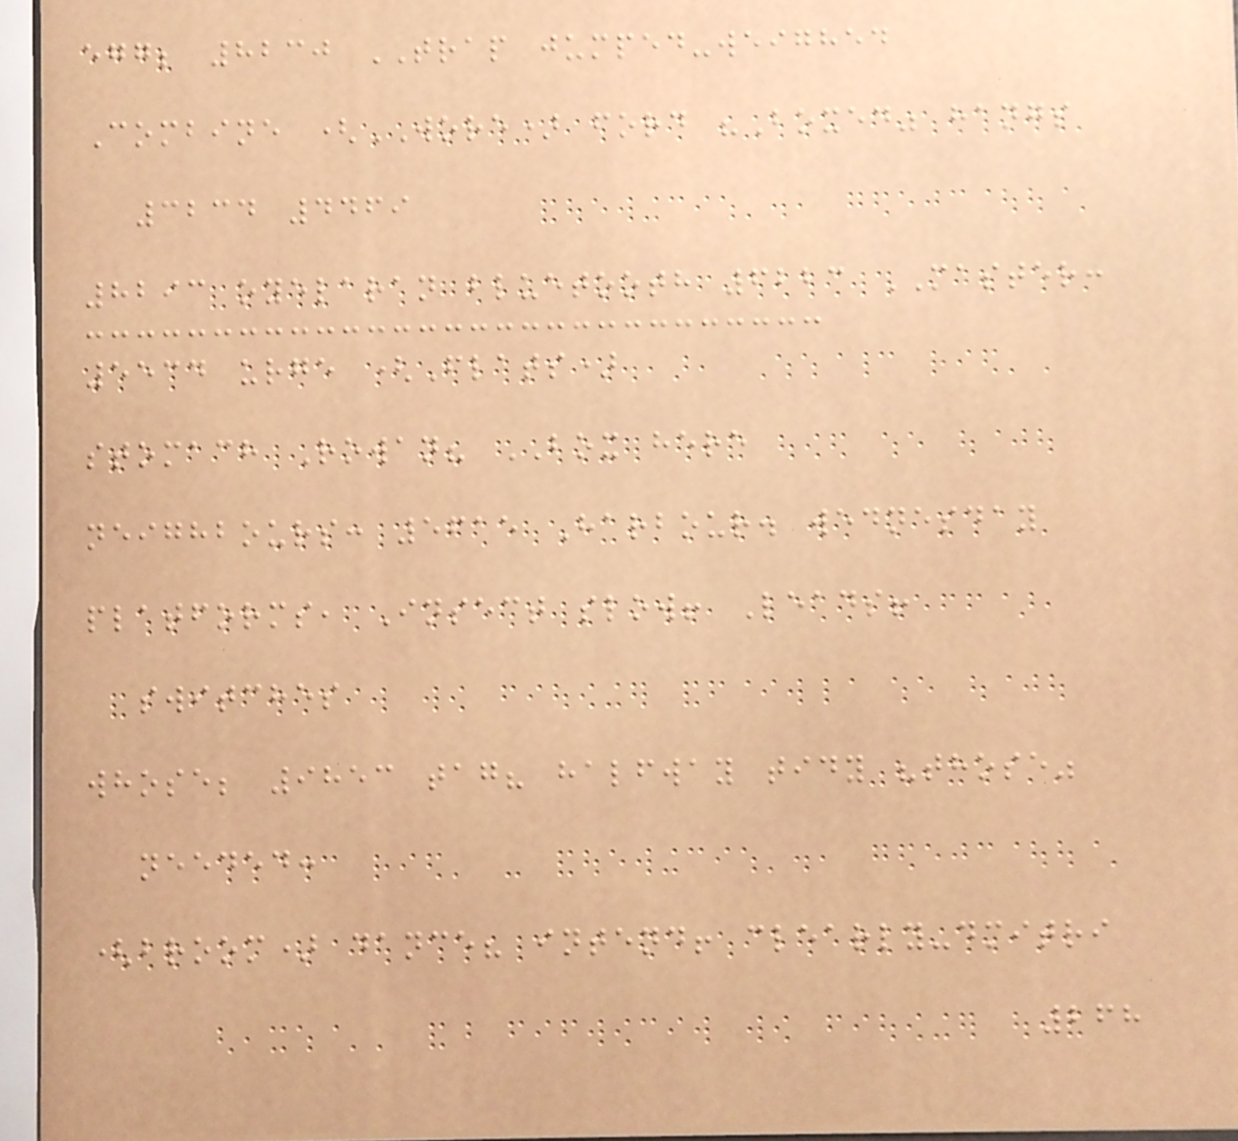egg; 8230 TRAP jumped-weighed
Combine (WORE) ford "Boxed" hangs
3234 4469
8293 oyelaran bluetooth 6223 MASTER:
5534 urge (Flats)
stomach Rowan? BOX here
neighbours: 5615 Harbour. wednesday
platforms, Insect slow! Leads!
switches
whose; 9853 tag? halfway tidy "those"
needed:
(broom) dance? intend! clearly-dmitri
268
